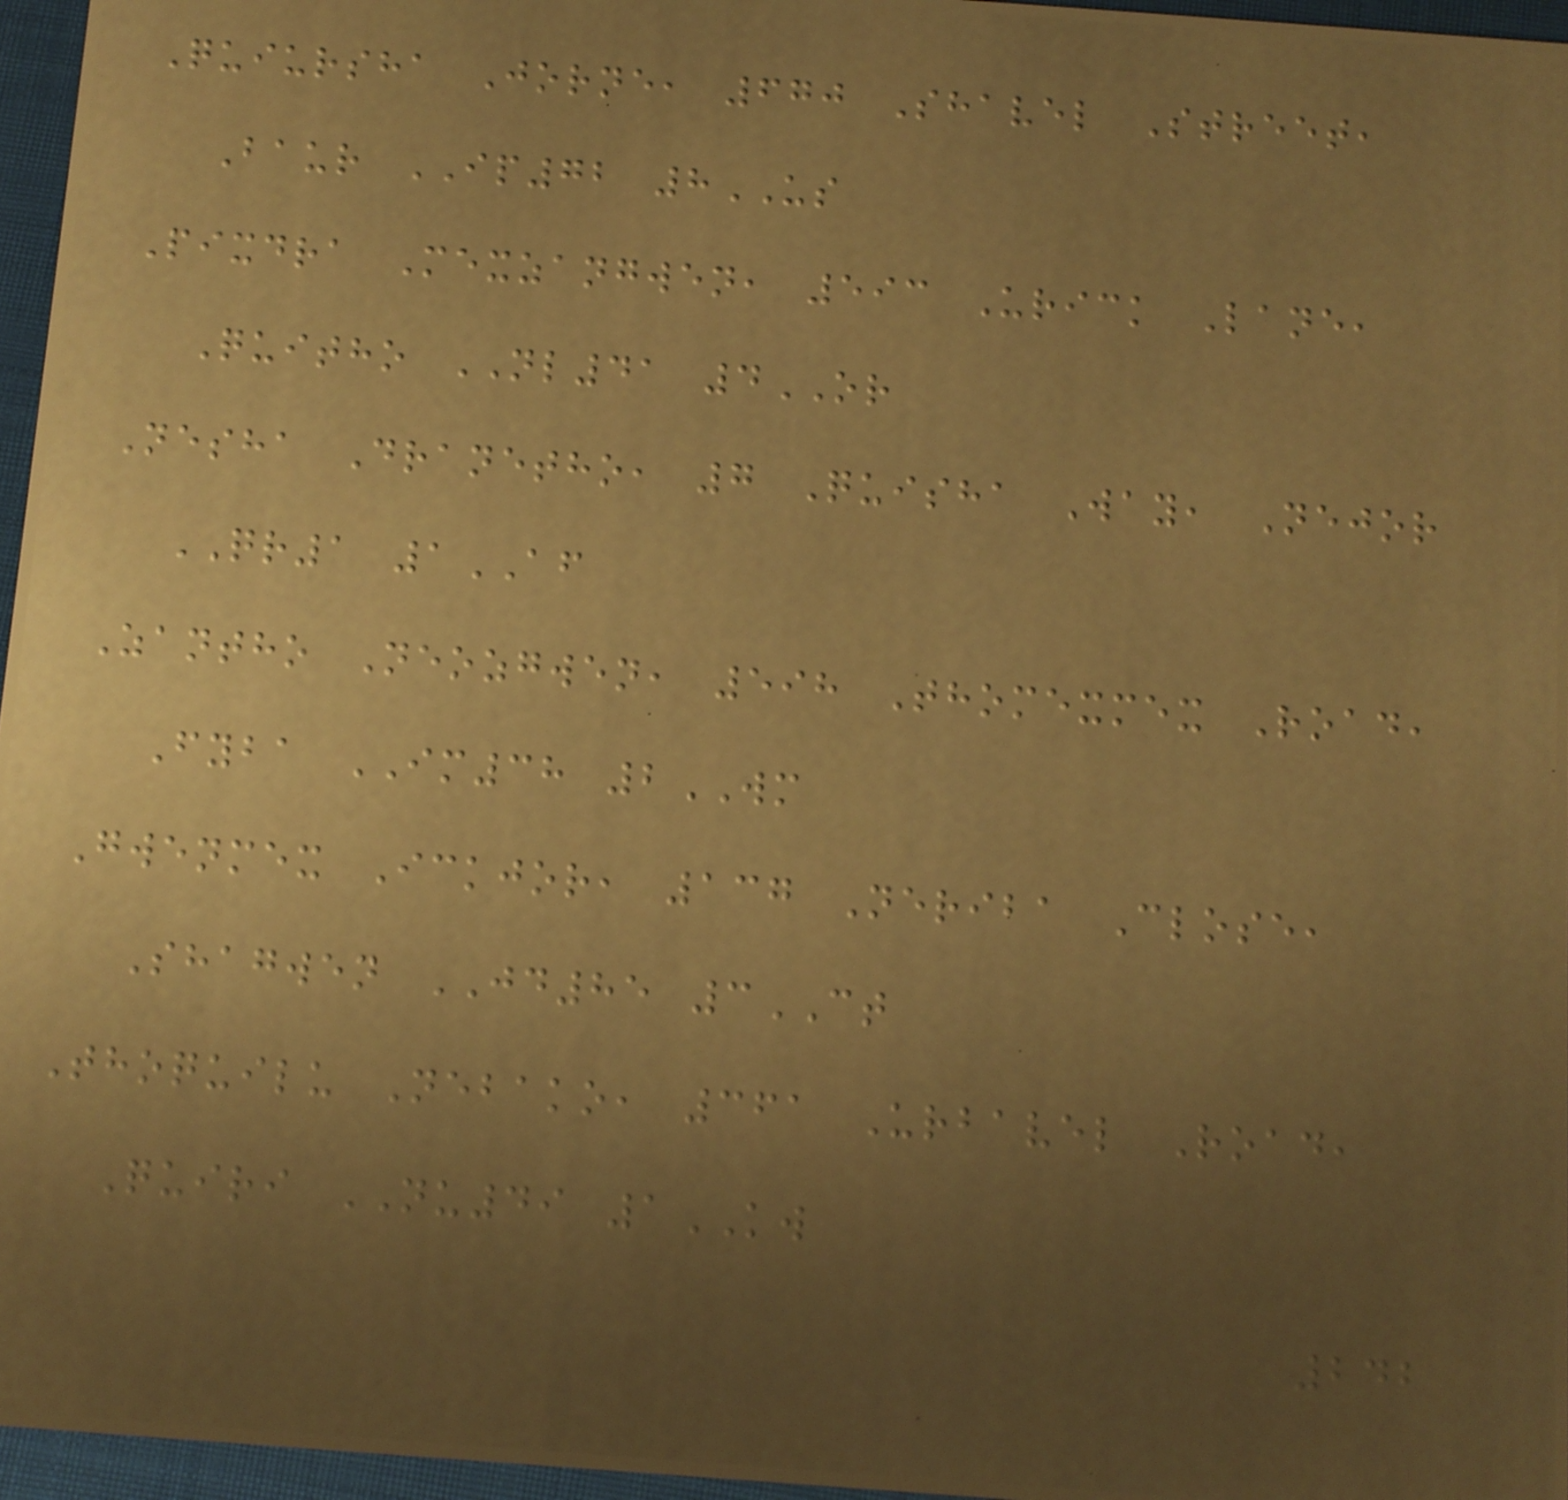Quiursha Jorne, 670 Shavel Street,
Baur IP72 8US
Pixdra Mexzangwen, 593 Urick Lane,
Quitho NL41 4OR
Nesha Dranetho, 7 Quisha Way, Nejor
QR1 1AF
Zantho Neozgwen, 598 Thomexmex Road,
Fyba IM38 2WM
Gwenmex Ickjor, 137 Neriba Close,
Shagwen JD85 3CT
Thoquilu Nebako, 361 Urbavel Road,
Quiri NU49 1KW
242
